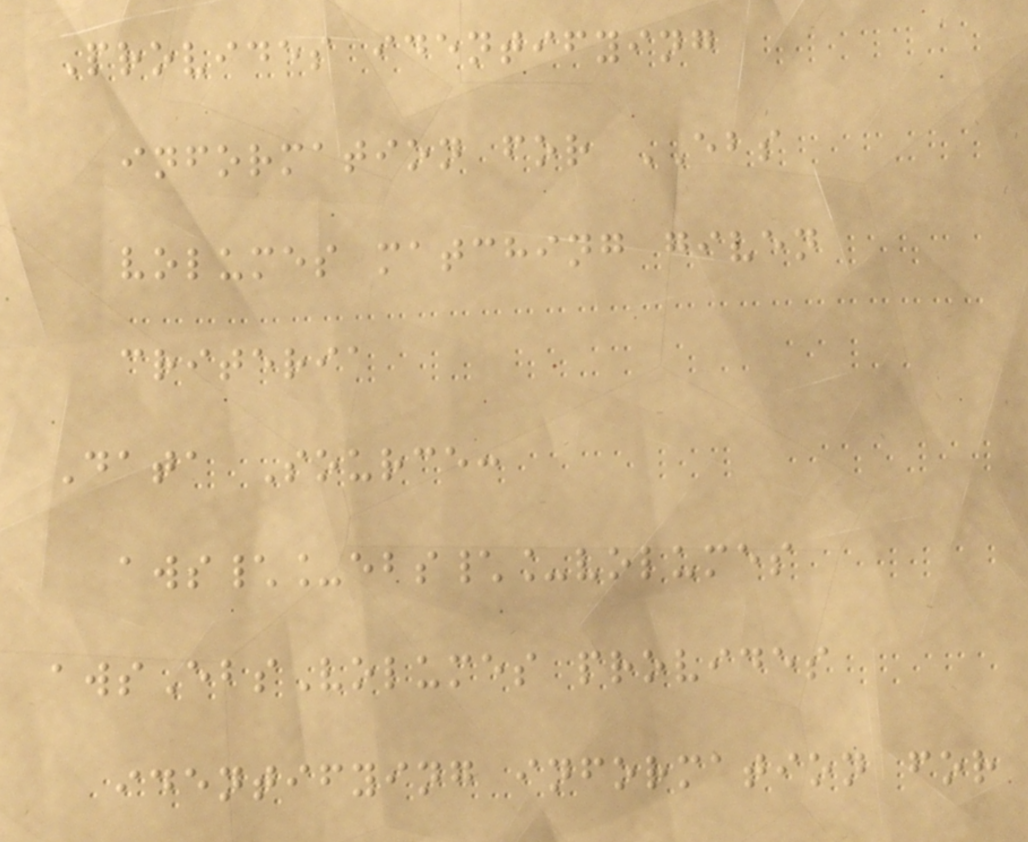Provides identifying
information for EBS
volumes matching given
criteria
Data Source:
aws\_ebs\_volumes
awsEbsVolumes provides
identifying information for
